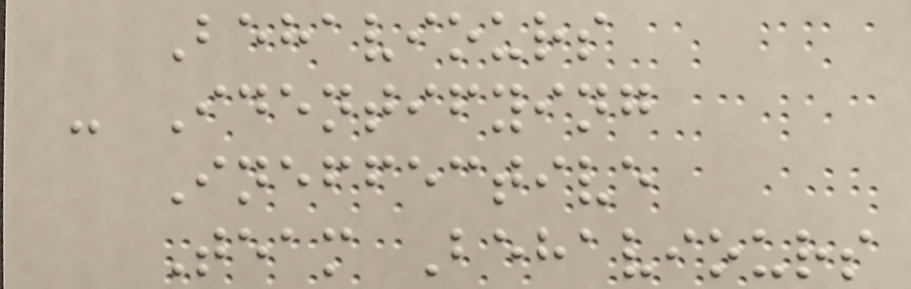Behaviours
- Identifying
Ineffective
Team Behaviours
